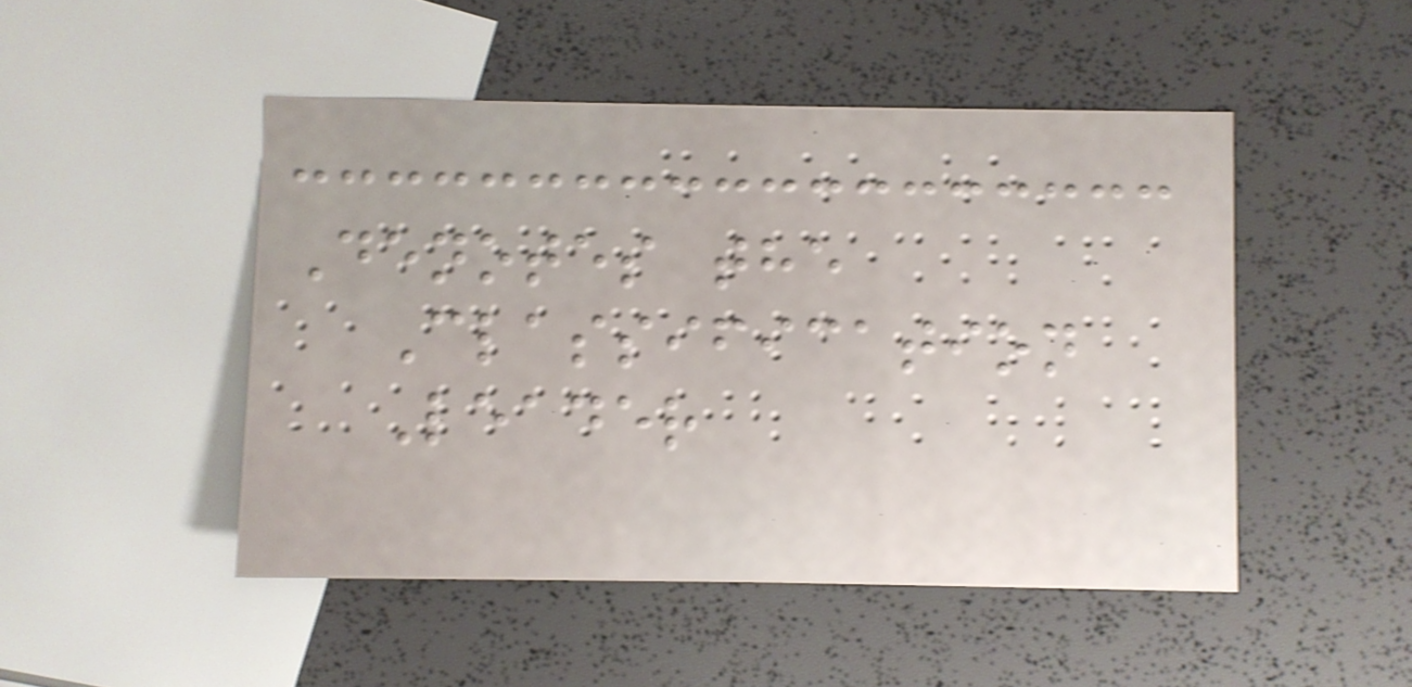Denotes the
Classification
Leader
